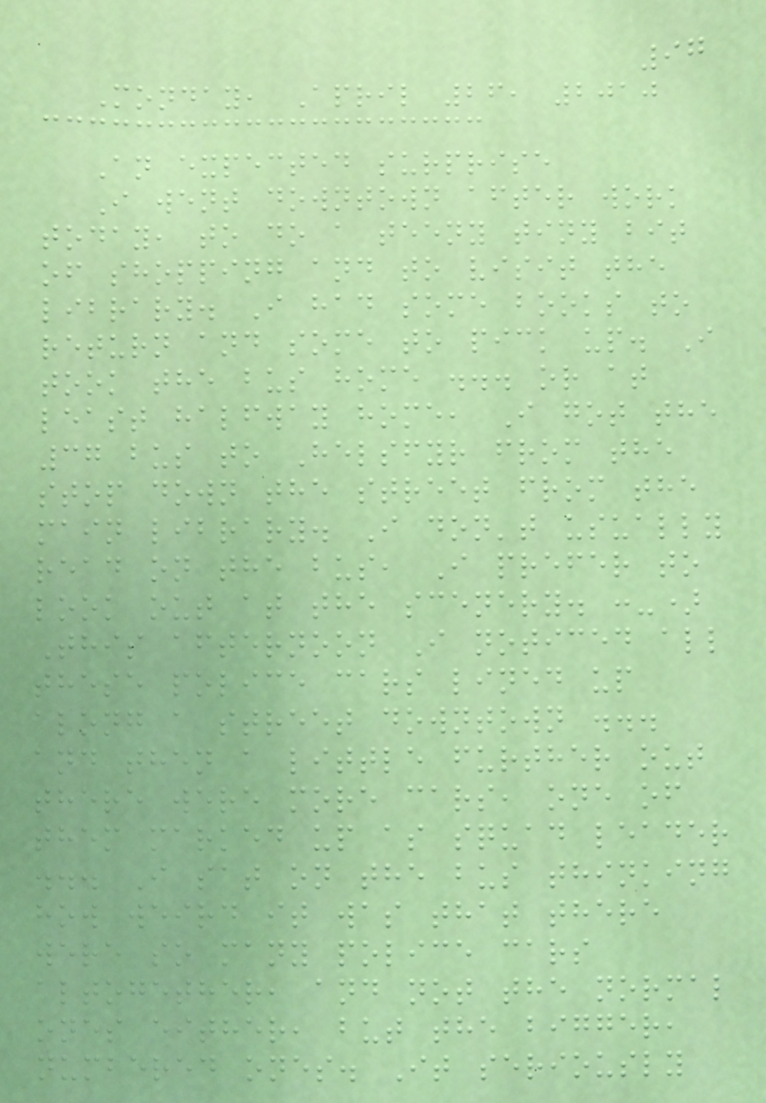97
Monday, April 26, 2010
An expected surprise
I went downtown after work
today, to do a teeny tiny bit
of shopping and to visit the
library. I had some books to
return and some to pick up. I
took the bus home ... or at
least halfway home, I got the
37 bus to Helsfyr from the
stop down the street from the
main library. I don't usually
read on the bus, I prefer to
look out at the scenery. :-)
This afternoon I noticed all
these police cars lined up
along a street downtown ...
and then a little further out
there were more cars, one of
them marked up as squad leader
... I sat on the bus thinking
how weird it was that there
were so many police cars
altogether, and not the normal
ones either, but the bigger,
numbered ones. It seriously
